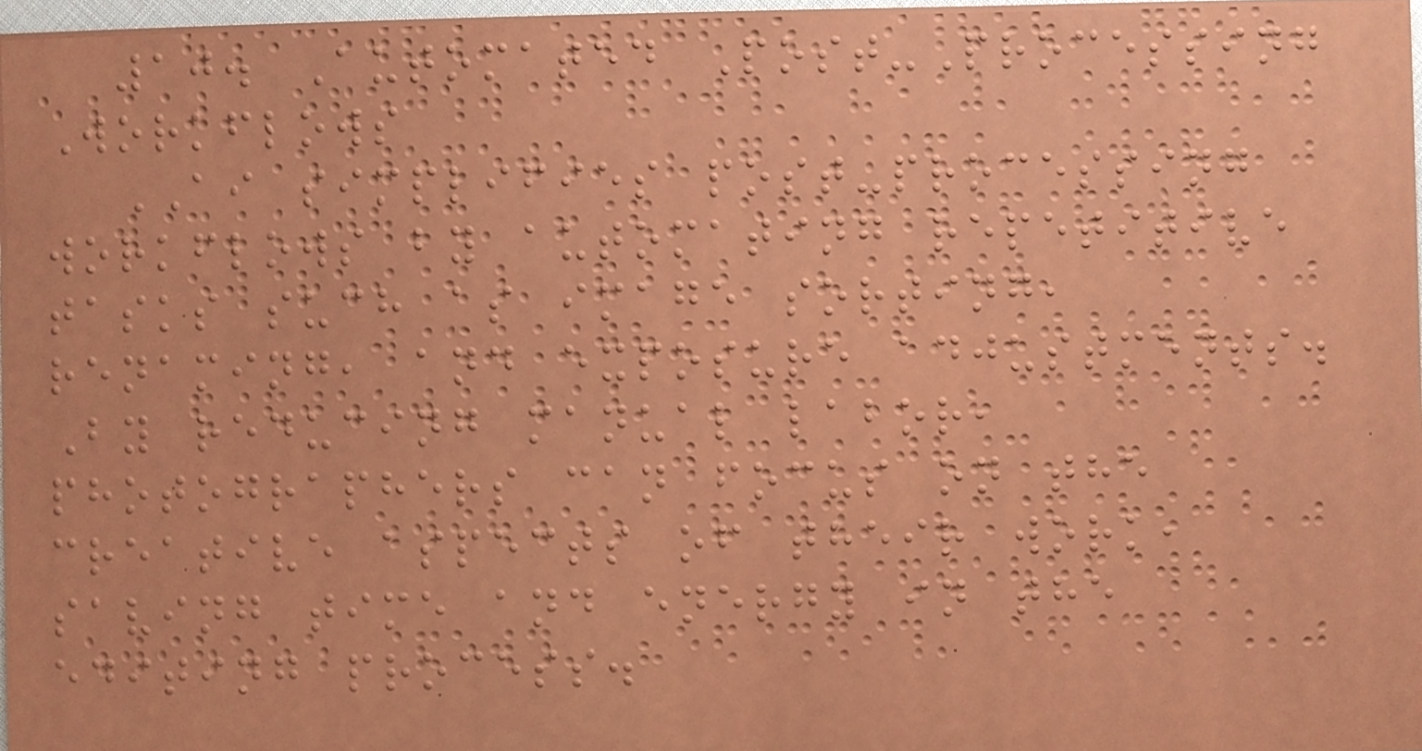10. Automated Post-Processing
Workflows
AI simplifies post-processing
workflows by automating repetitive
tasks such as image sorting,
renaming, and exposure adjustments.
By reducing manual labor,
photographers can focus on the
creative aspects of their work,
saving time and energy in the
editing process.
